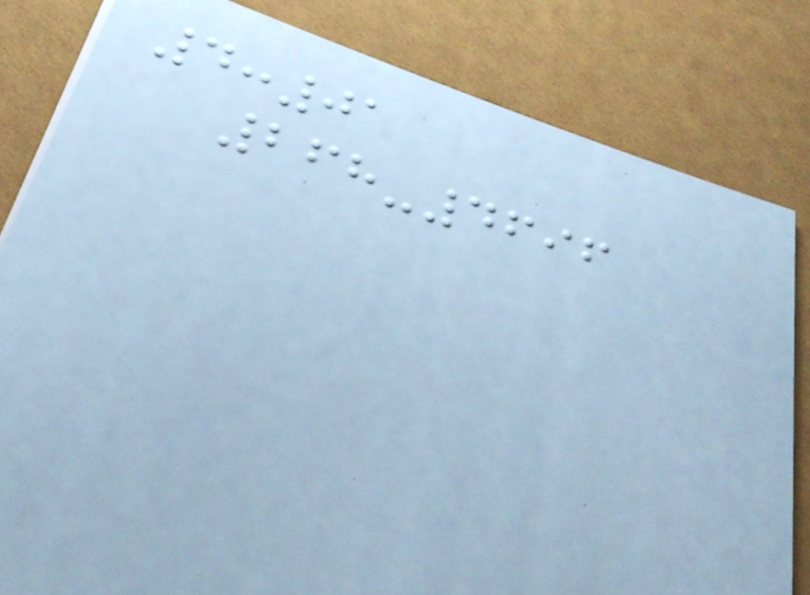4:01
268-4696
